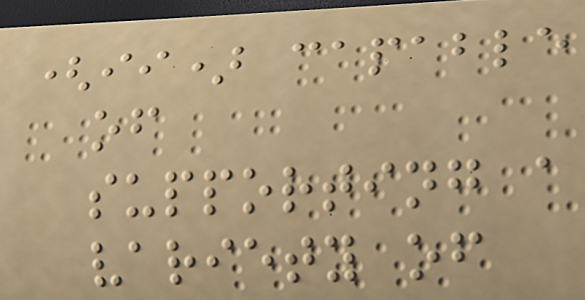(ii) capable
of
supporting a
variety of
